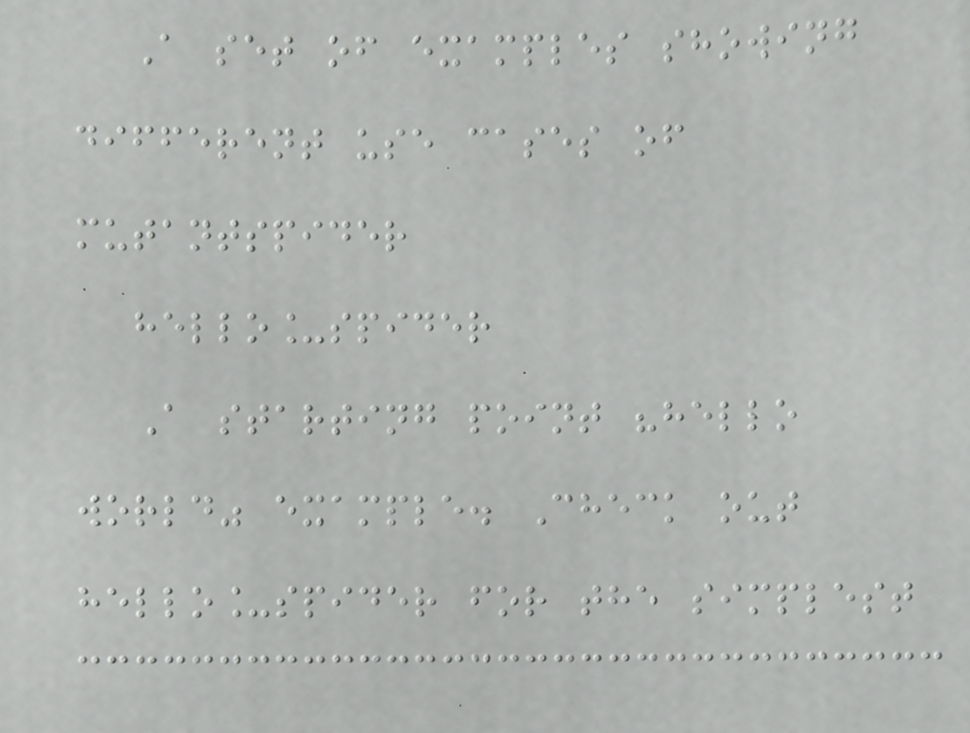A set of examples showing
different use cases of
mutantspider
hello_spider
A starting point "hello
world" example. Check out
hello_spider for the simplest
